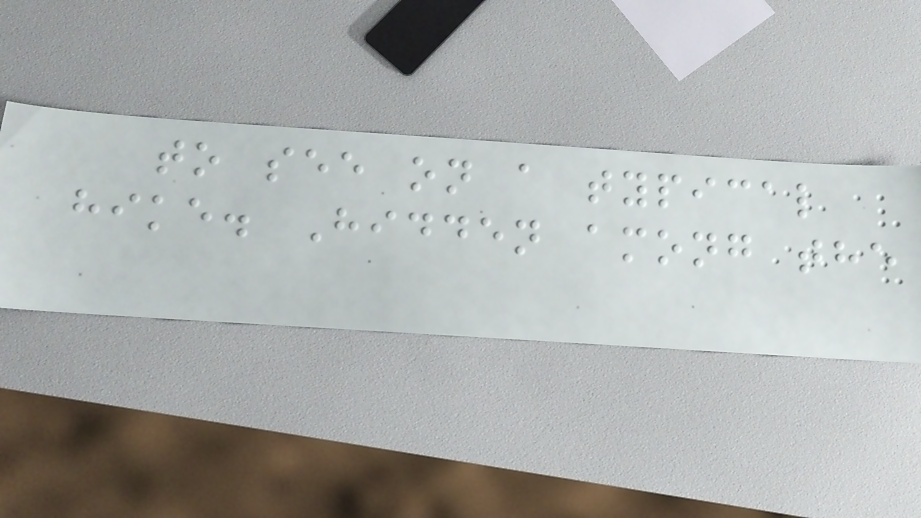to see on a typical
hike. Hidden among the
